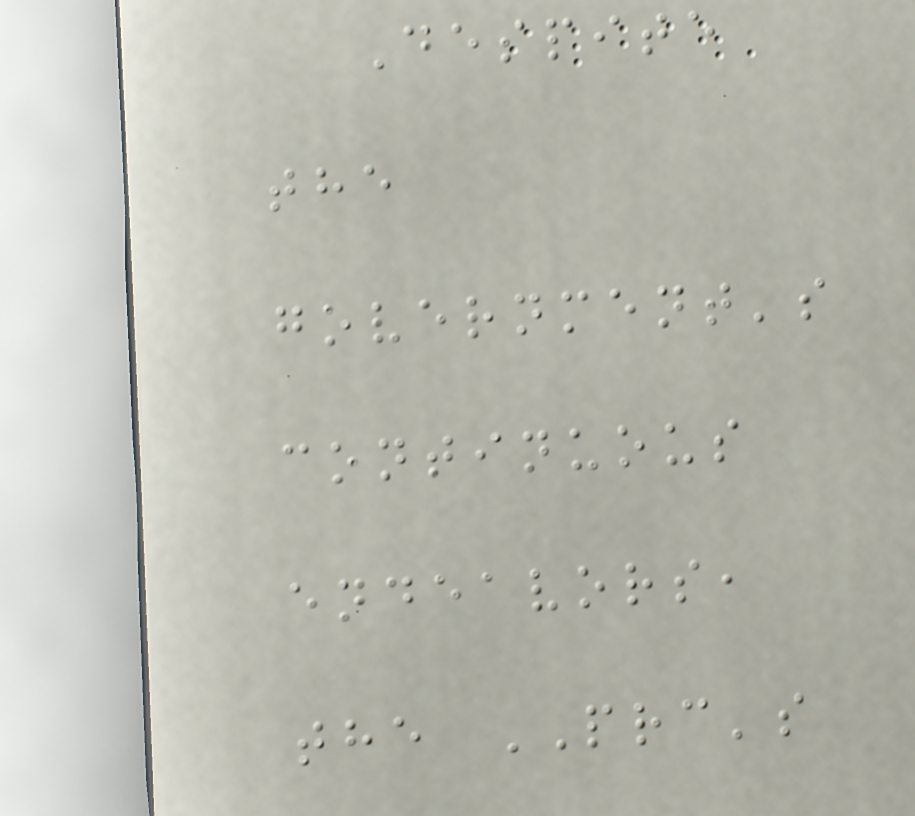Despite
the
government's
continuous
endeavors,
the PRC's
